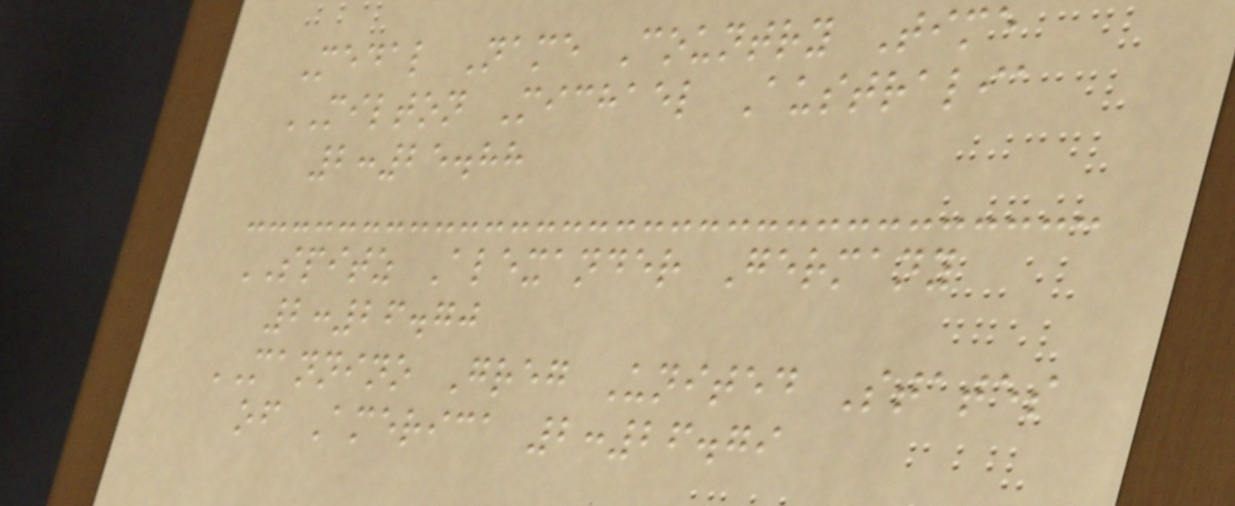Medal Name Country Time
MILTON Michael Australia
2:25.88
SPITZ Alexander Germany
2:26.70
MANNINO Greg United States
of America 2:26.79
